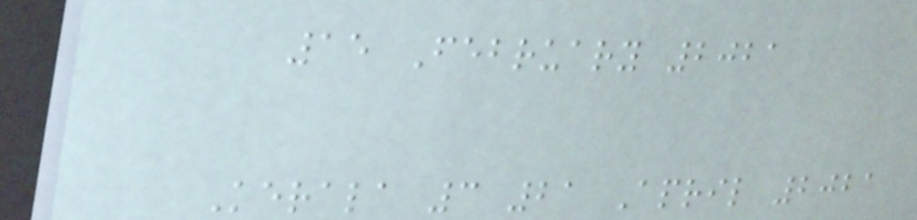15 February 2021
Kerala 3 21 April 2021
